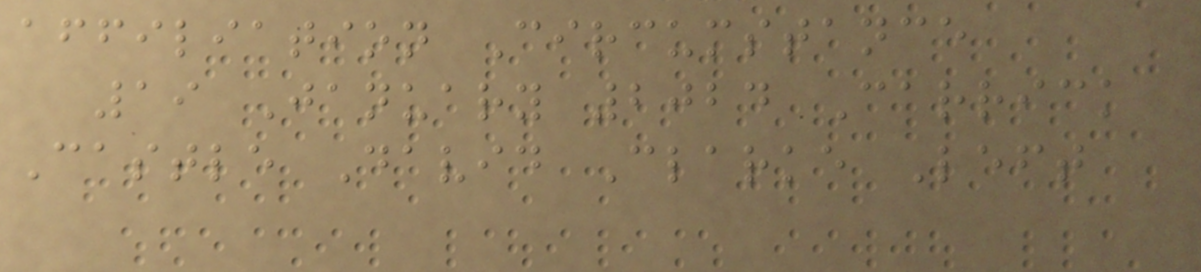affiliation Circumstance
19 January 2024 Carrick
Castle David Clarke Left
